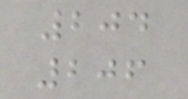204
206
